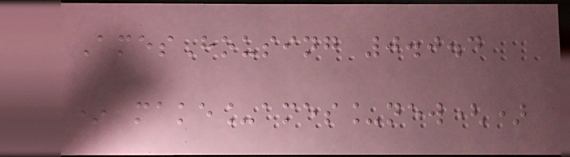AmesHousing 0.0.4
* make_ames_new()
